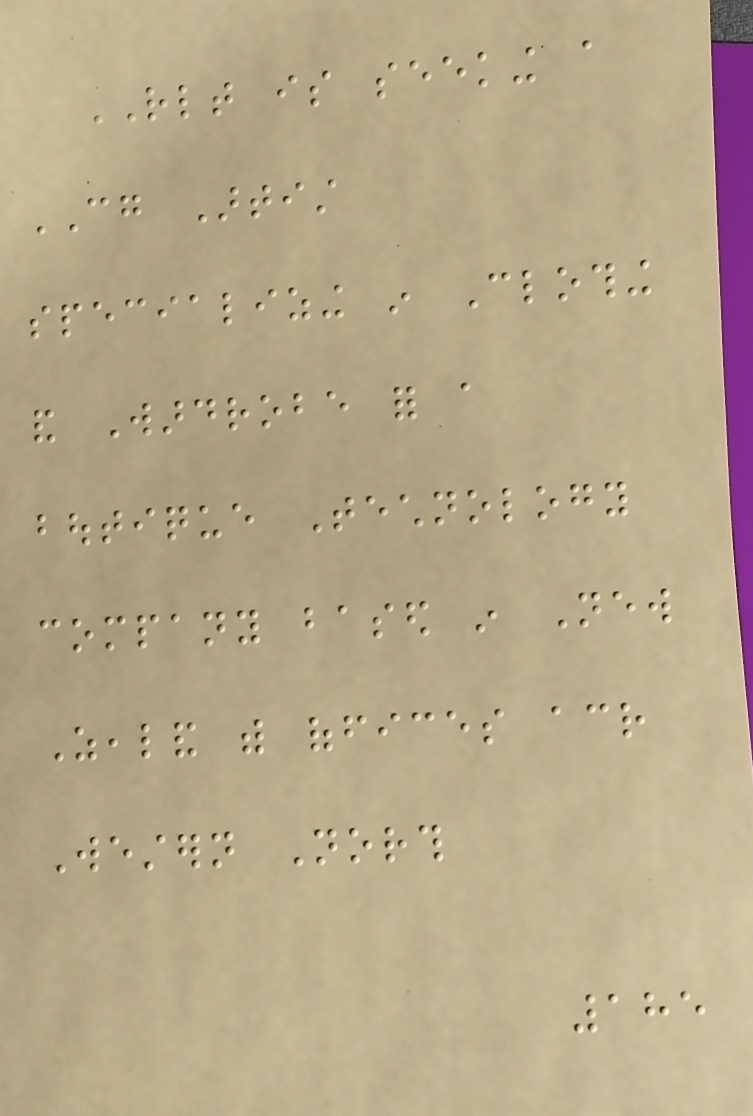RLT is seeking a
CG Artist
specializing in Clothing
and Wardrobe for a
boutique Technology
company based in New
Zealand with offices across
Western North
185
